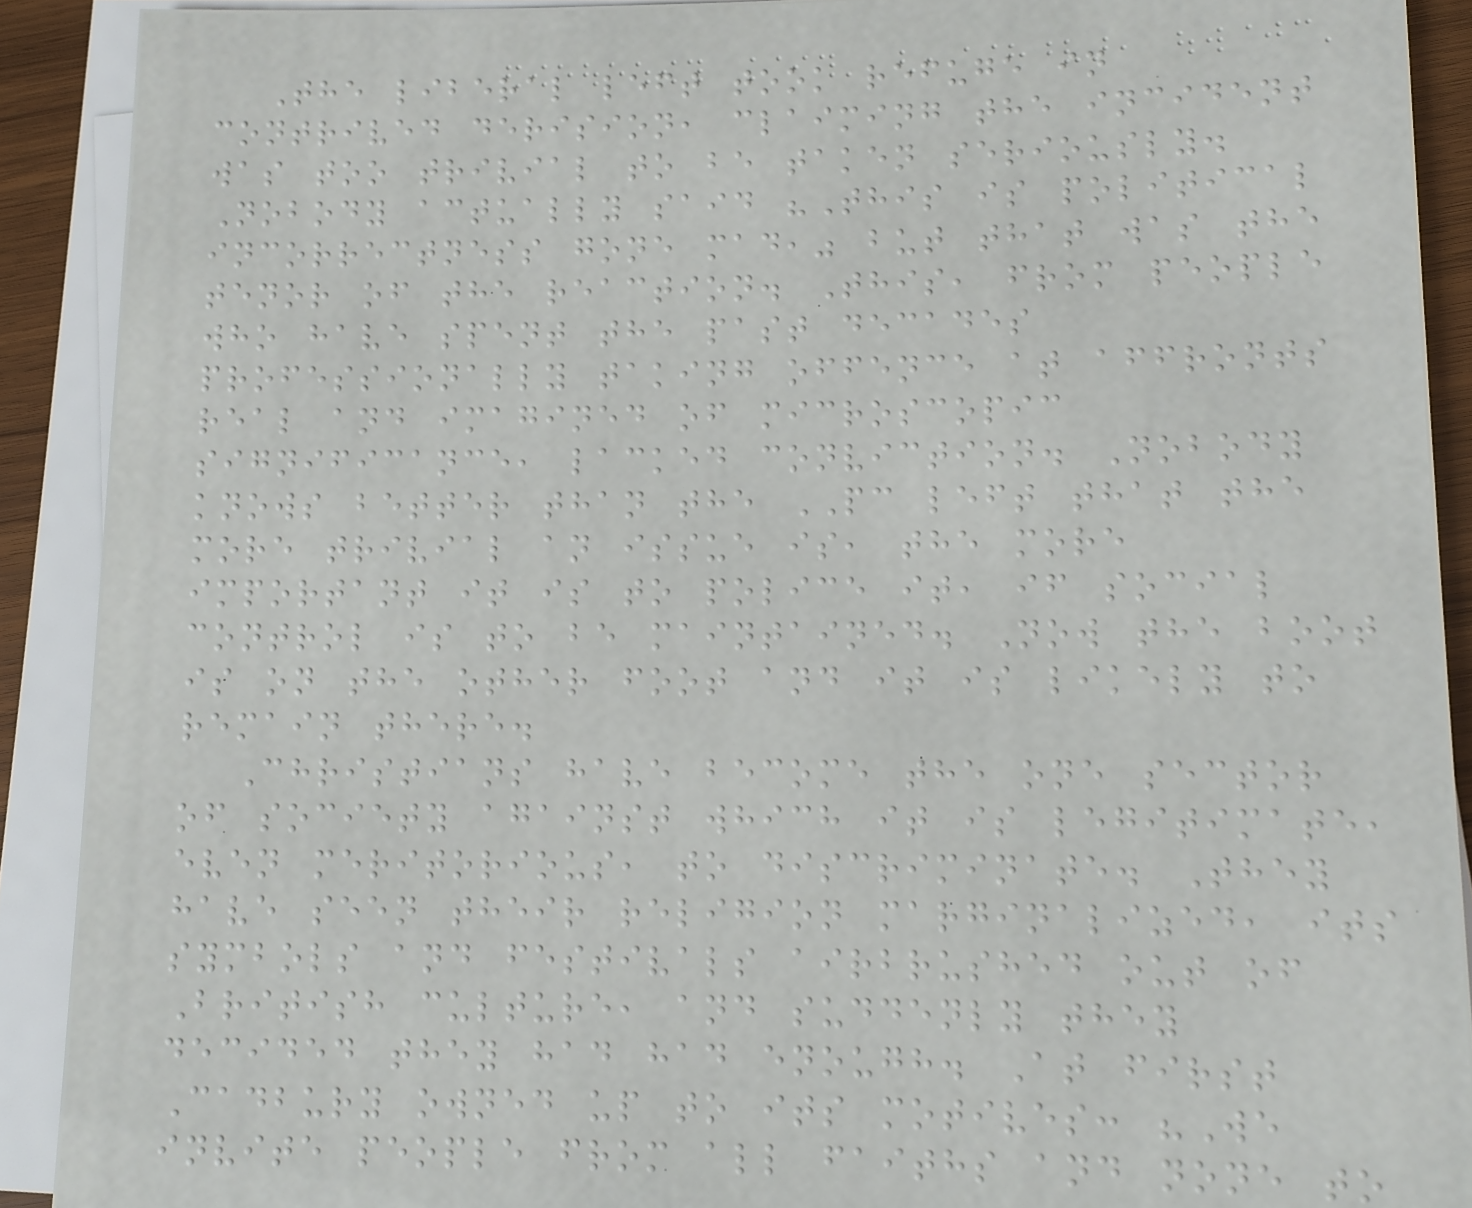The liberal left took refuge in
contrived derision, claiming the incident
was too trivial to be taken seriously.
Nobody actually said "This is political
incorrectness gone mad," but that was the
tenor of the reaction. This, from people
who have spent the past decades
professionally taking offence at affronts
real and imagined of microscopic
significance, lacked conviction. Nobody
knows better than the PC left that the
more trivial an issue is, the more
important it is to police it, if social
control is to be maintained. Now the boot
is on the other foot and it is likely to
remain there.
Christians have become the one sector
of society against which it is legitimate,
even meritorious, to discriminate. They
have seen their religion marginalized, its
symbols and festivals airbrushed out of
British culture, and suddenly they
decided they had had enough. At first
Cadbury owned up to its motives: "We
invite people from all faiths and none to
